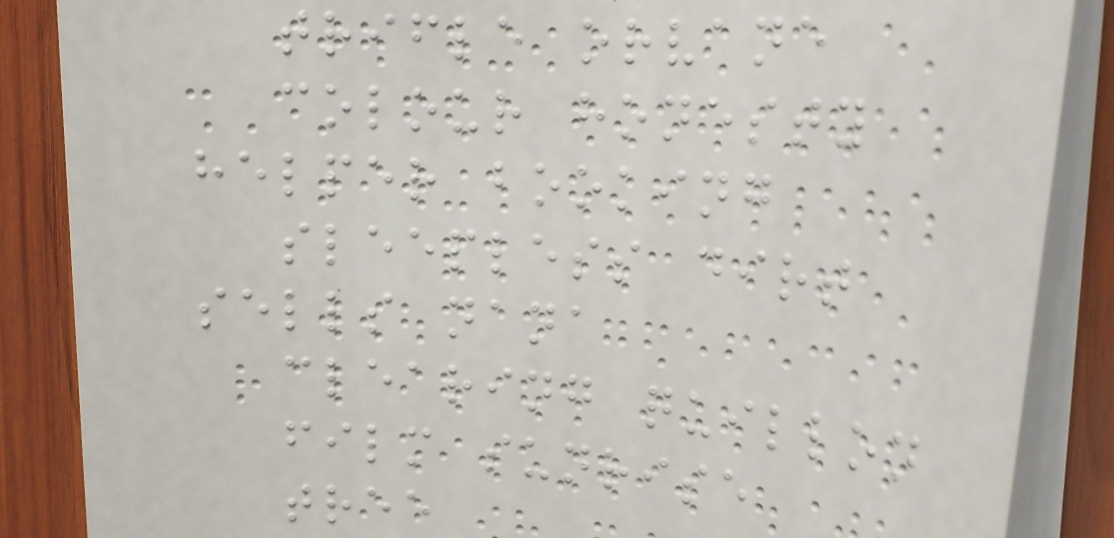trifle orvane
colour honesty
helper booking
sleepless dirt
sells nana
clearing quillon
film sunrise
tree
